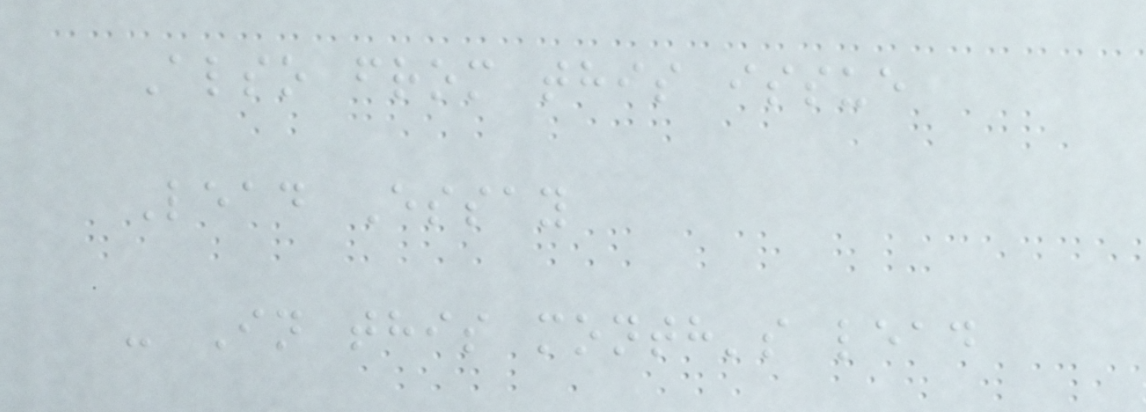Also from this issue
Lead Essay
- In this month's lead
